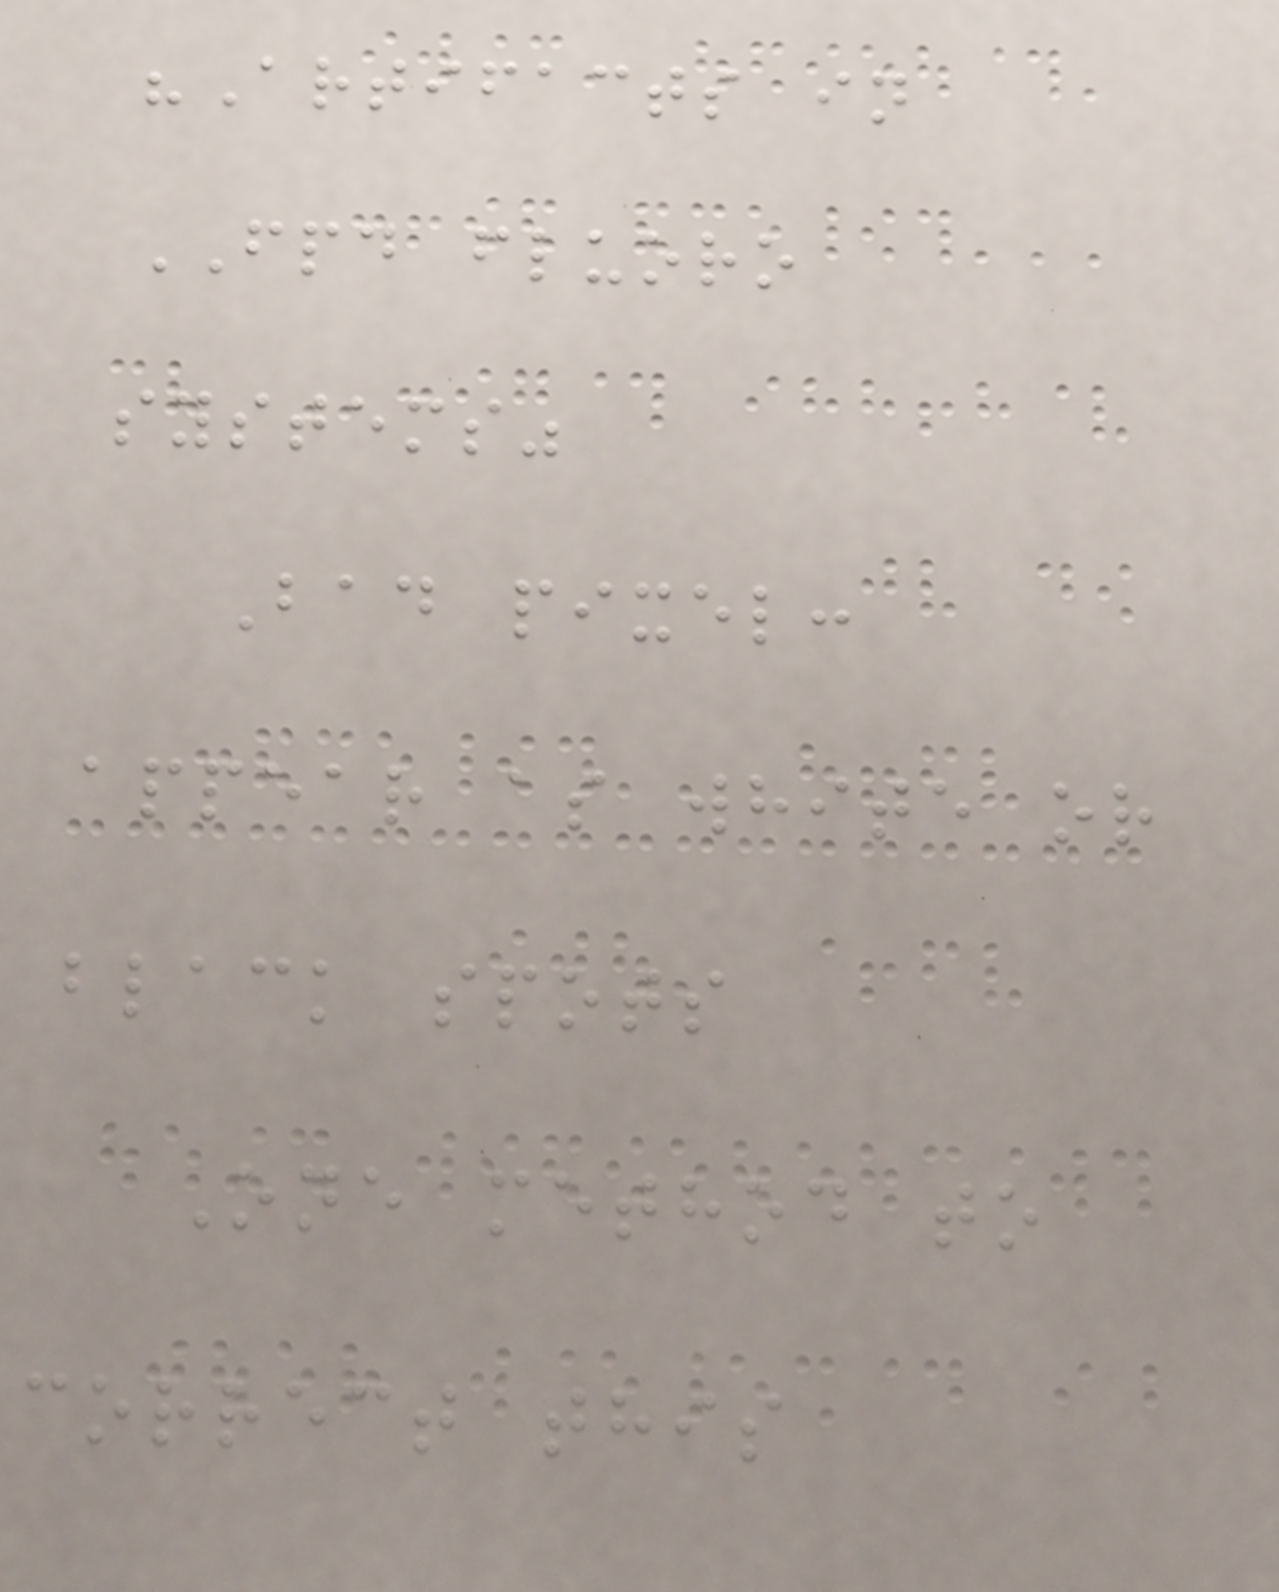"Artifacts in
FPD fluoro
systems"
Bad pixel:
appear as white or
black spots
One method to
correct this
